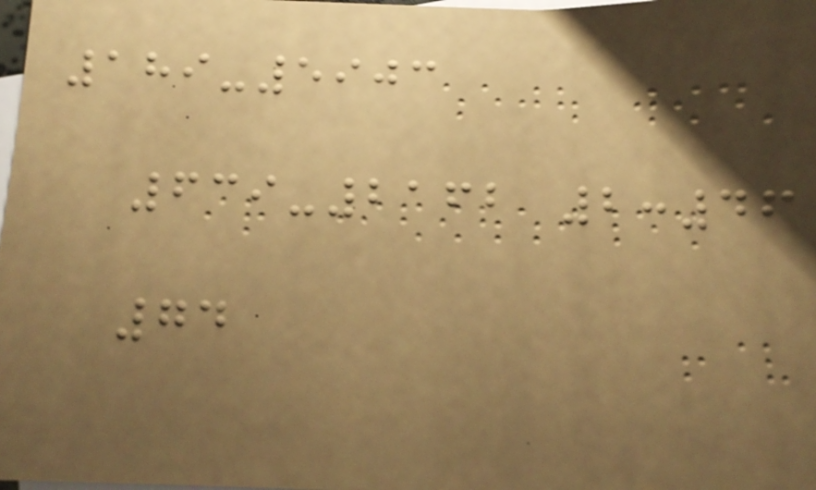189-5903
639-2162 2:46
74
